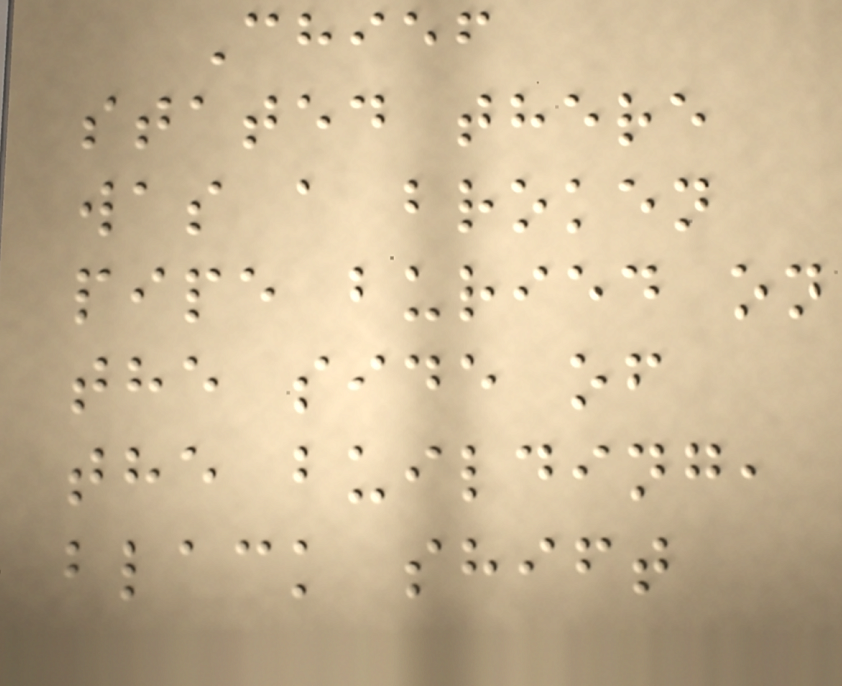Chief
stated there
was a broken
pipe buried on
the side of
the building,
black shift
